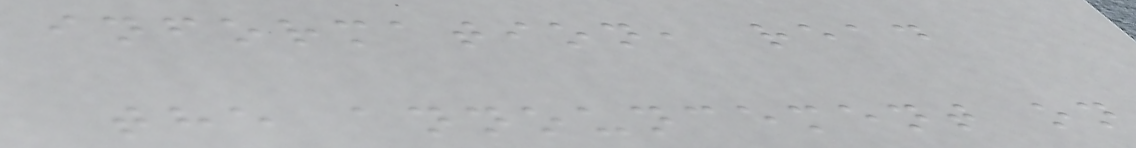information, read
the announcement on
